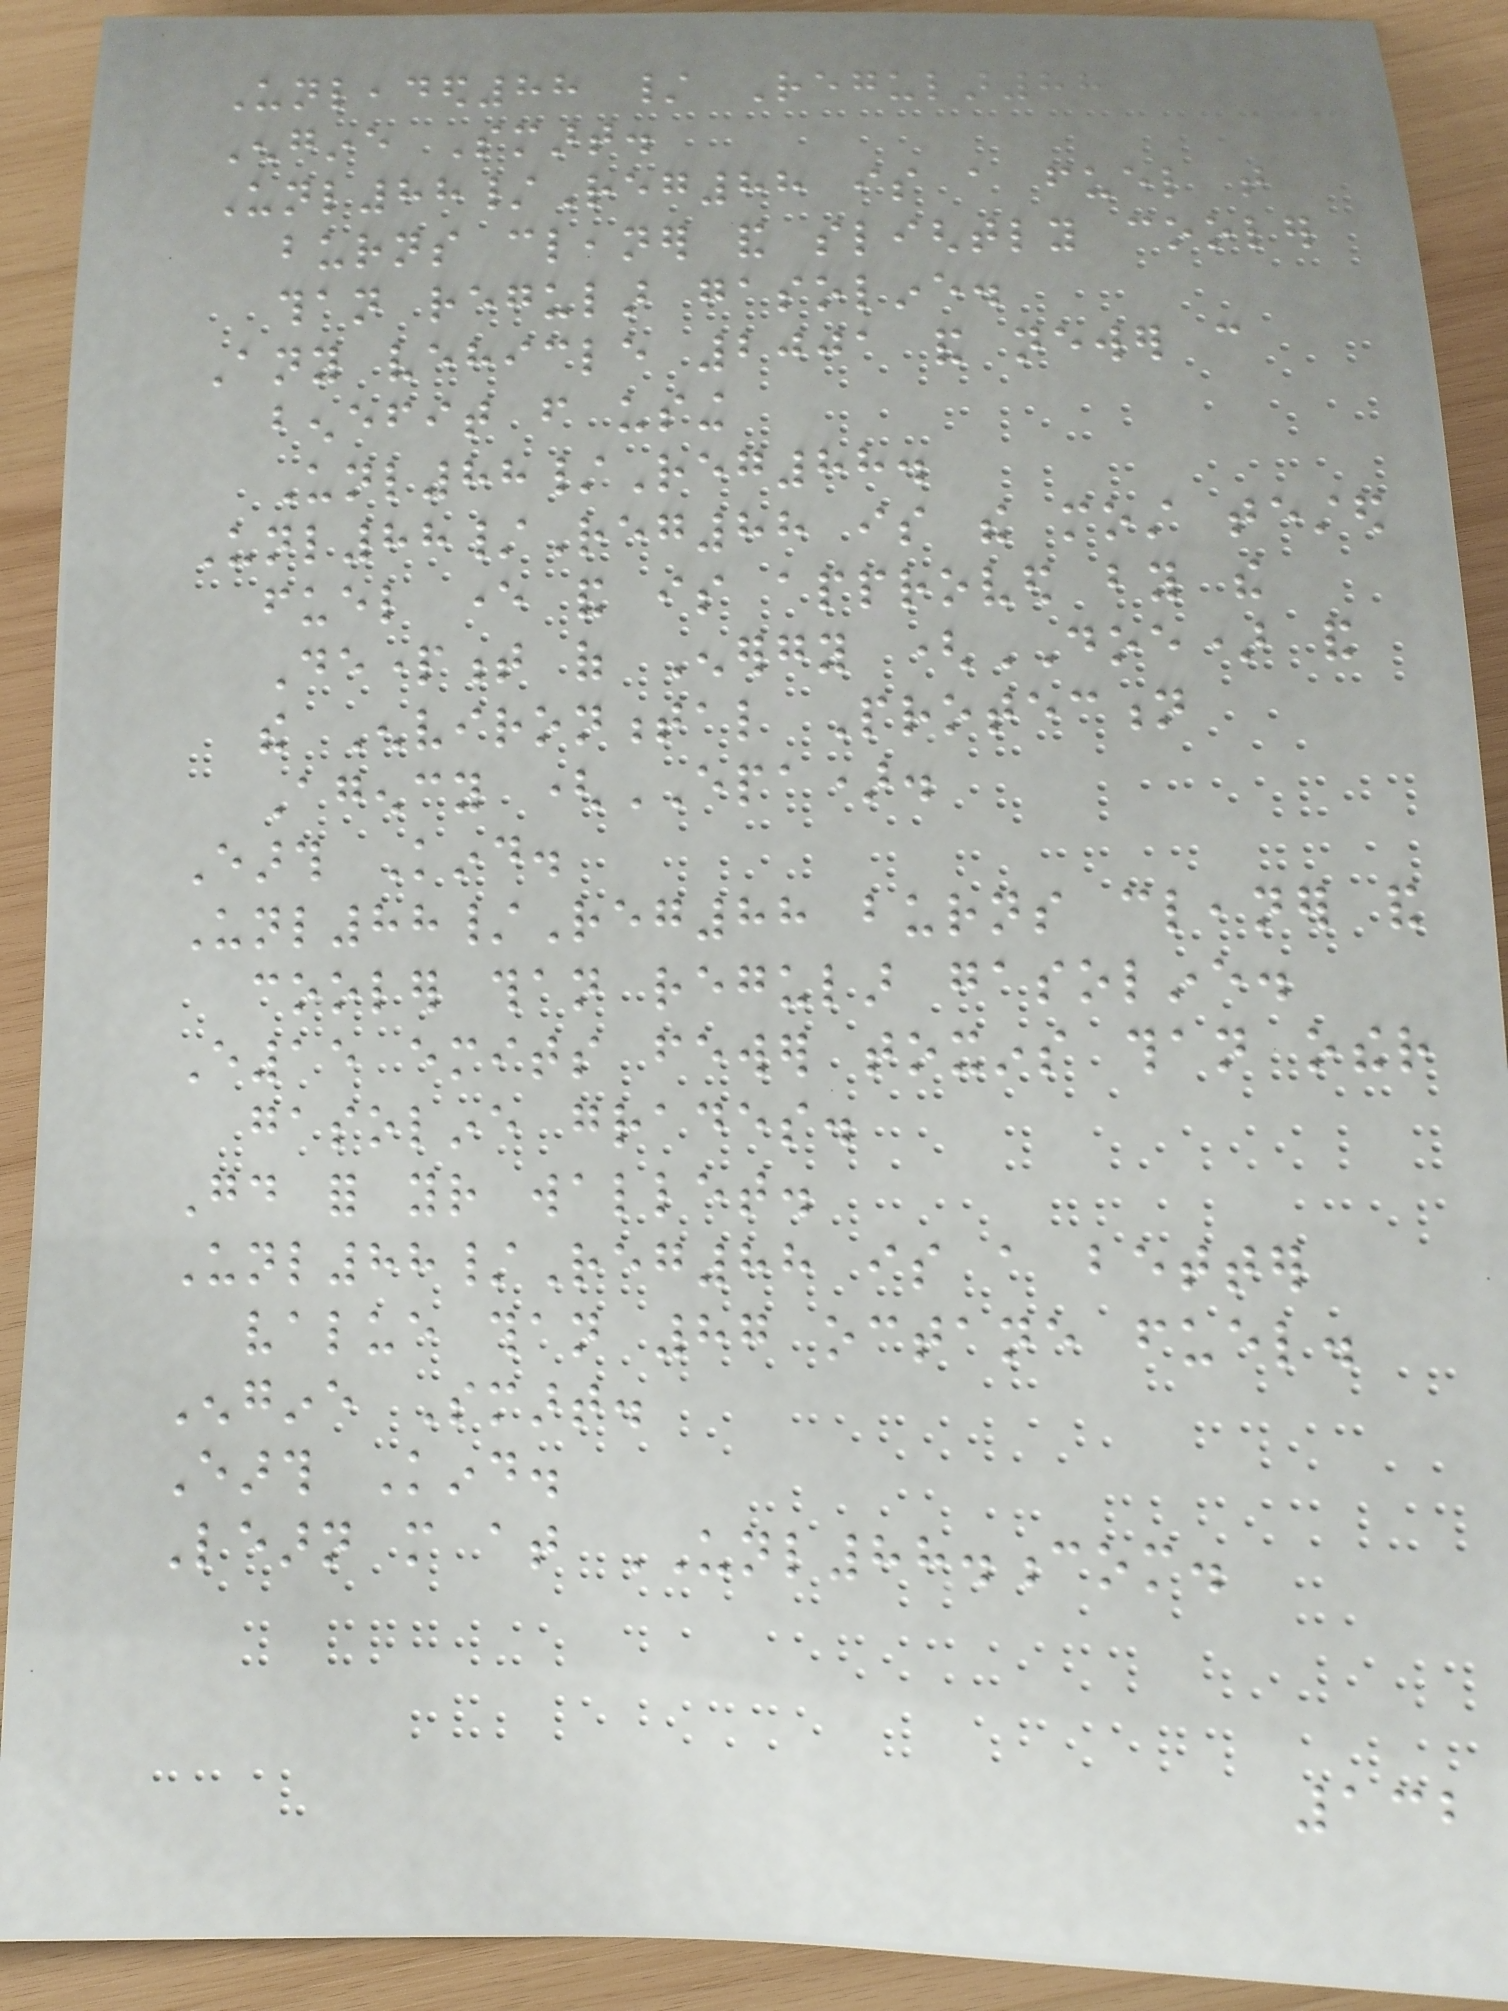Unleaded88 / Regular88
Engine Smart.
Unl88/Reg88 is a fuel that
burns cleaner and slightly cooler
than regular gasoline.
Any vehicle 2001 and newer can
benefit from using
Unl88/Reg88.
Unl88/Reg88 is the most tested
fuel ever and is approved by the
Department of Energy (DOE) and
the Environmental Protection
Agency (EPA).
Earth Kind.
Unl88/Reg88 burns cleaner and
cooler than regular gasoline.
E15 emits fewer toxins than other
gasoline grades.
Good for your wallet.
Unl88/Reg88 is a better
value than 87 octane fuel.
Engine Smart.
Earth Kind.
Learn more at UNL88.com.
132
